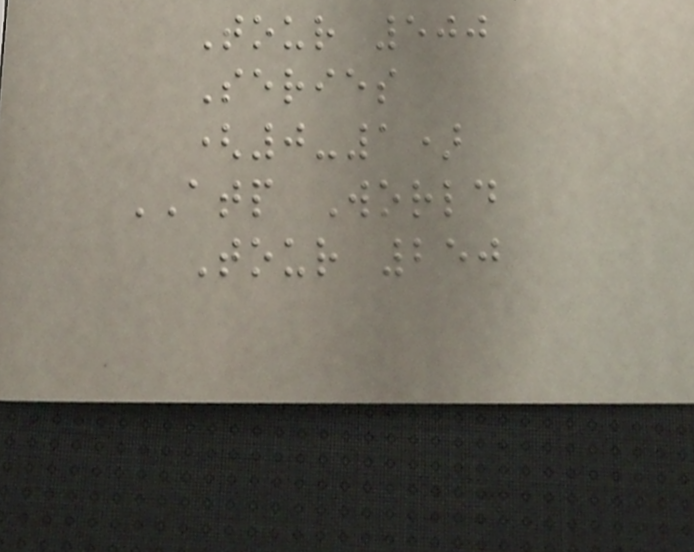Tour 500
Series
(0-1)
ATP World
Tour 250
